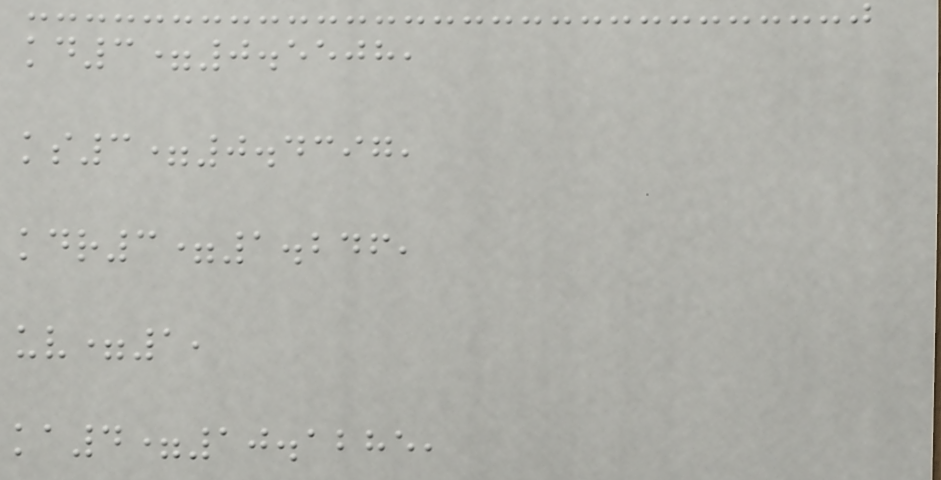kd3=0.5508,
ks3=0.4397,
kdr3=1.246,
uv=1,
ka4=10.1285,
